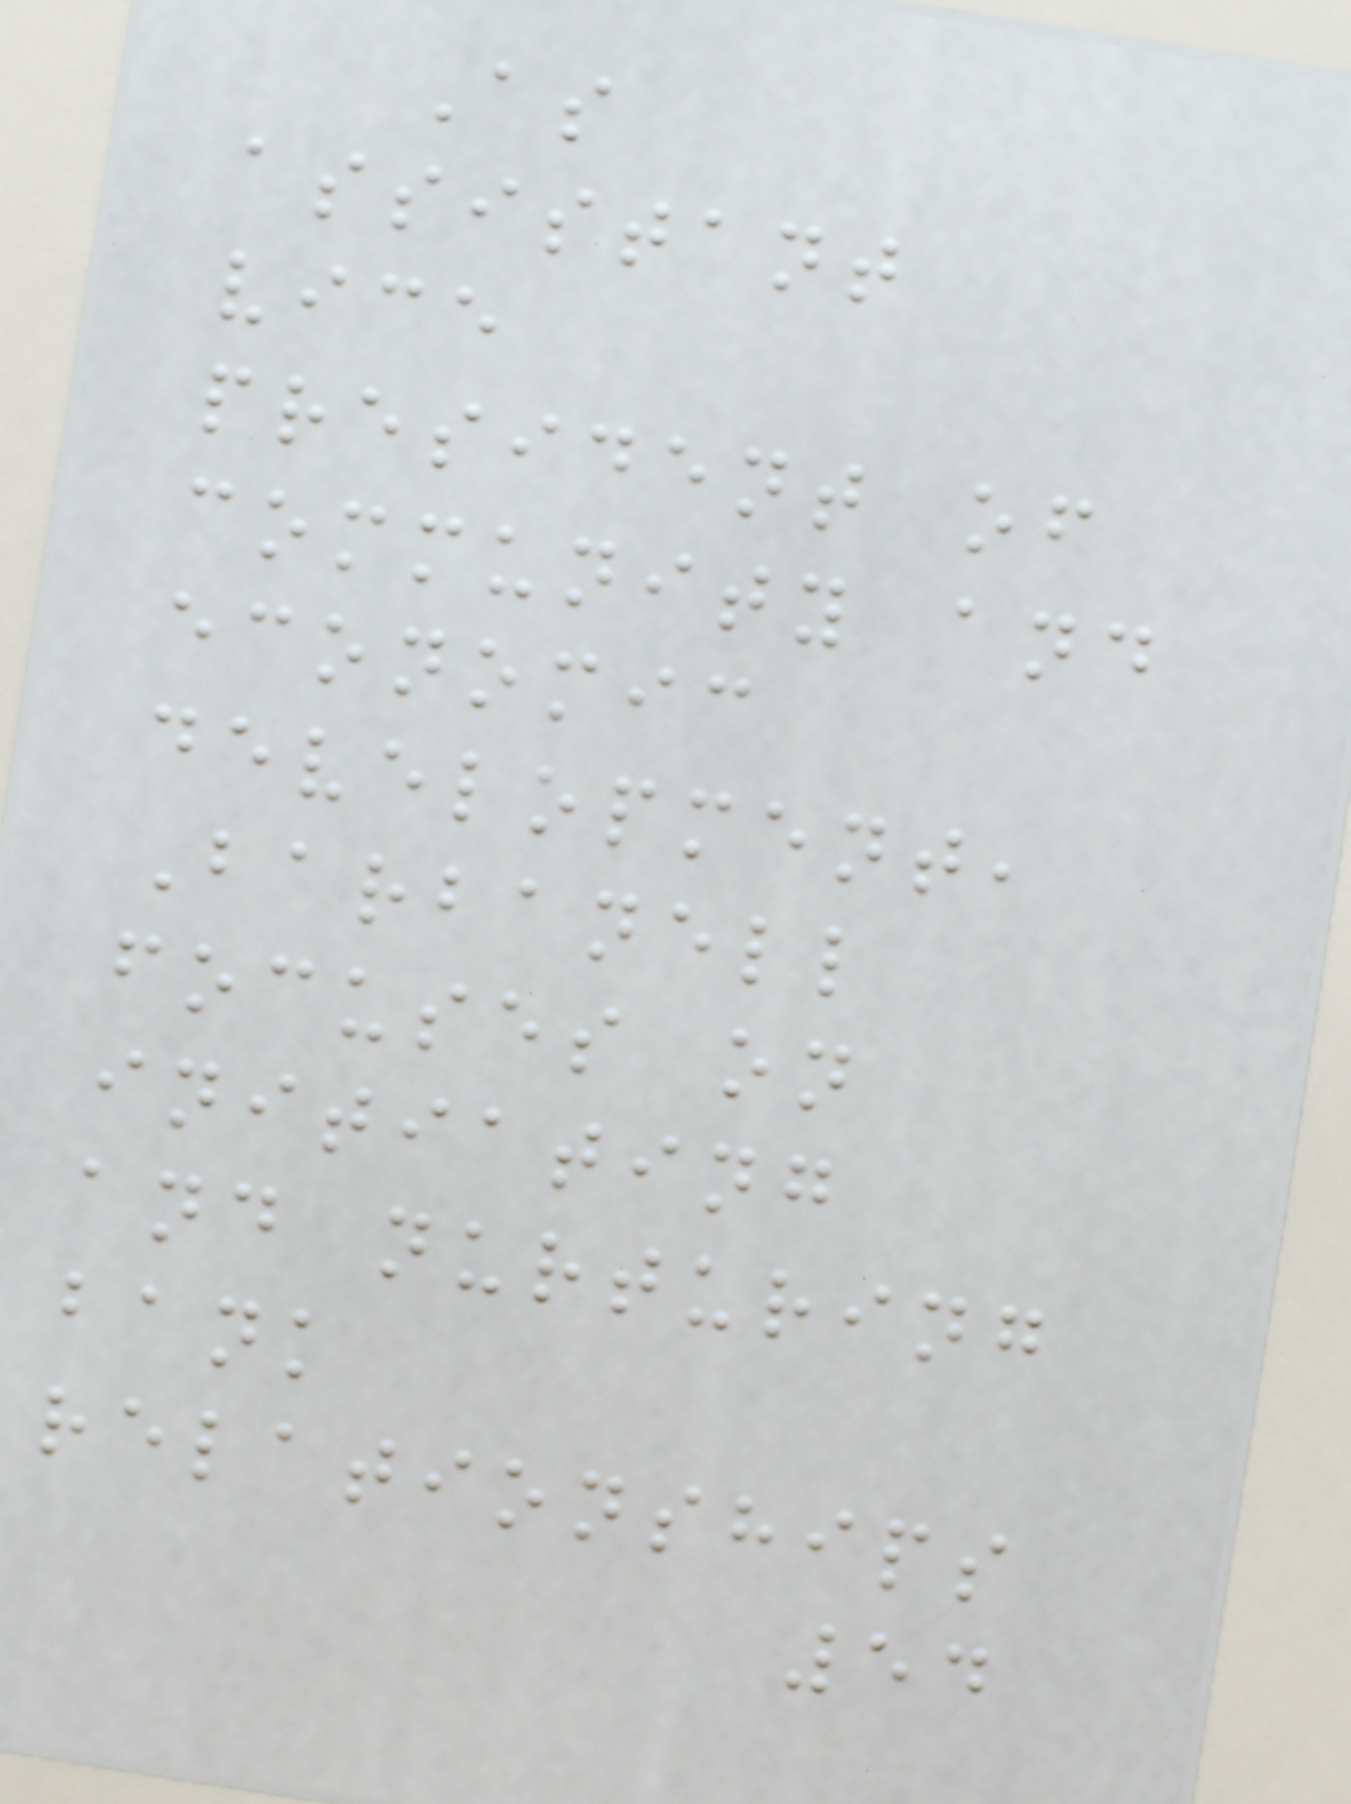As
assistant
vice
president of
community and
economic
development,
Barbanell
focuses on
initiating
and nurturing
bank
relationships
54
